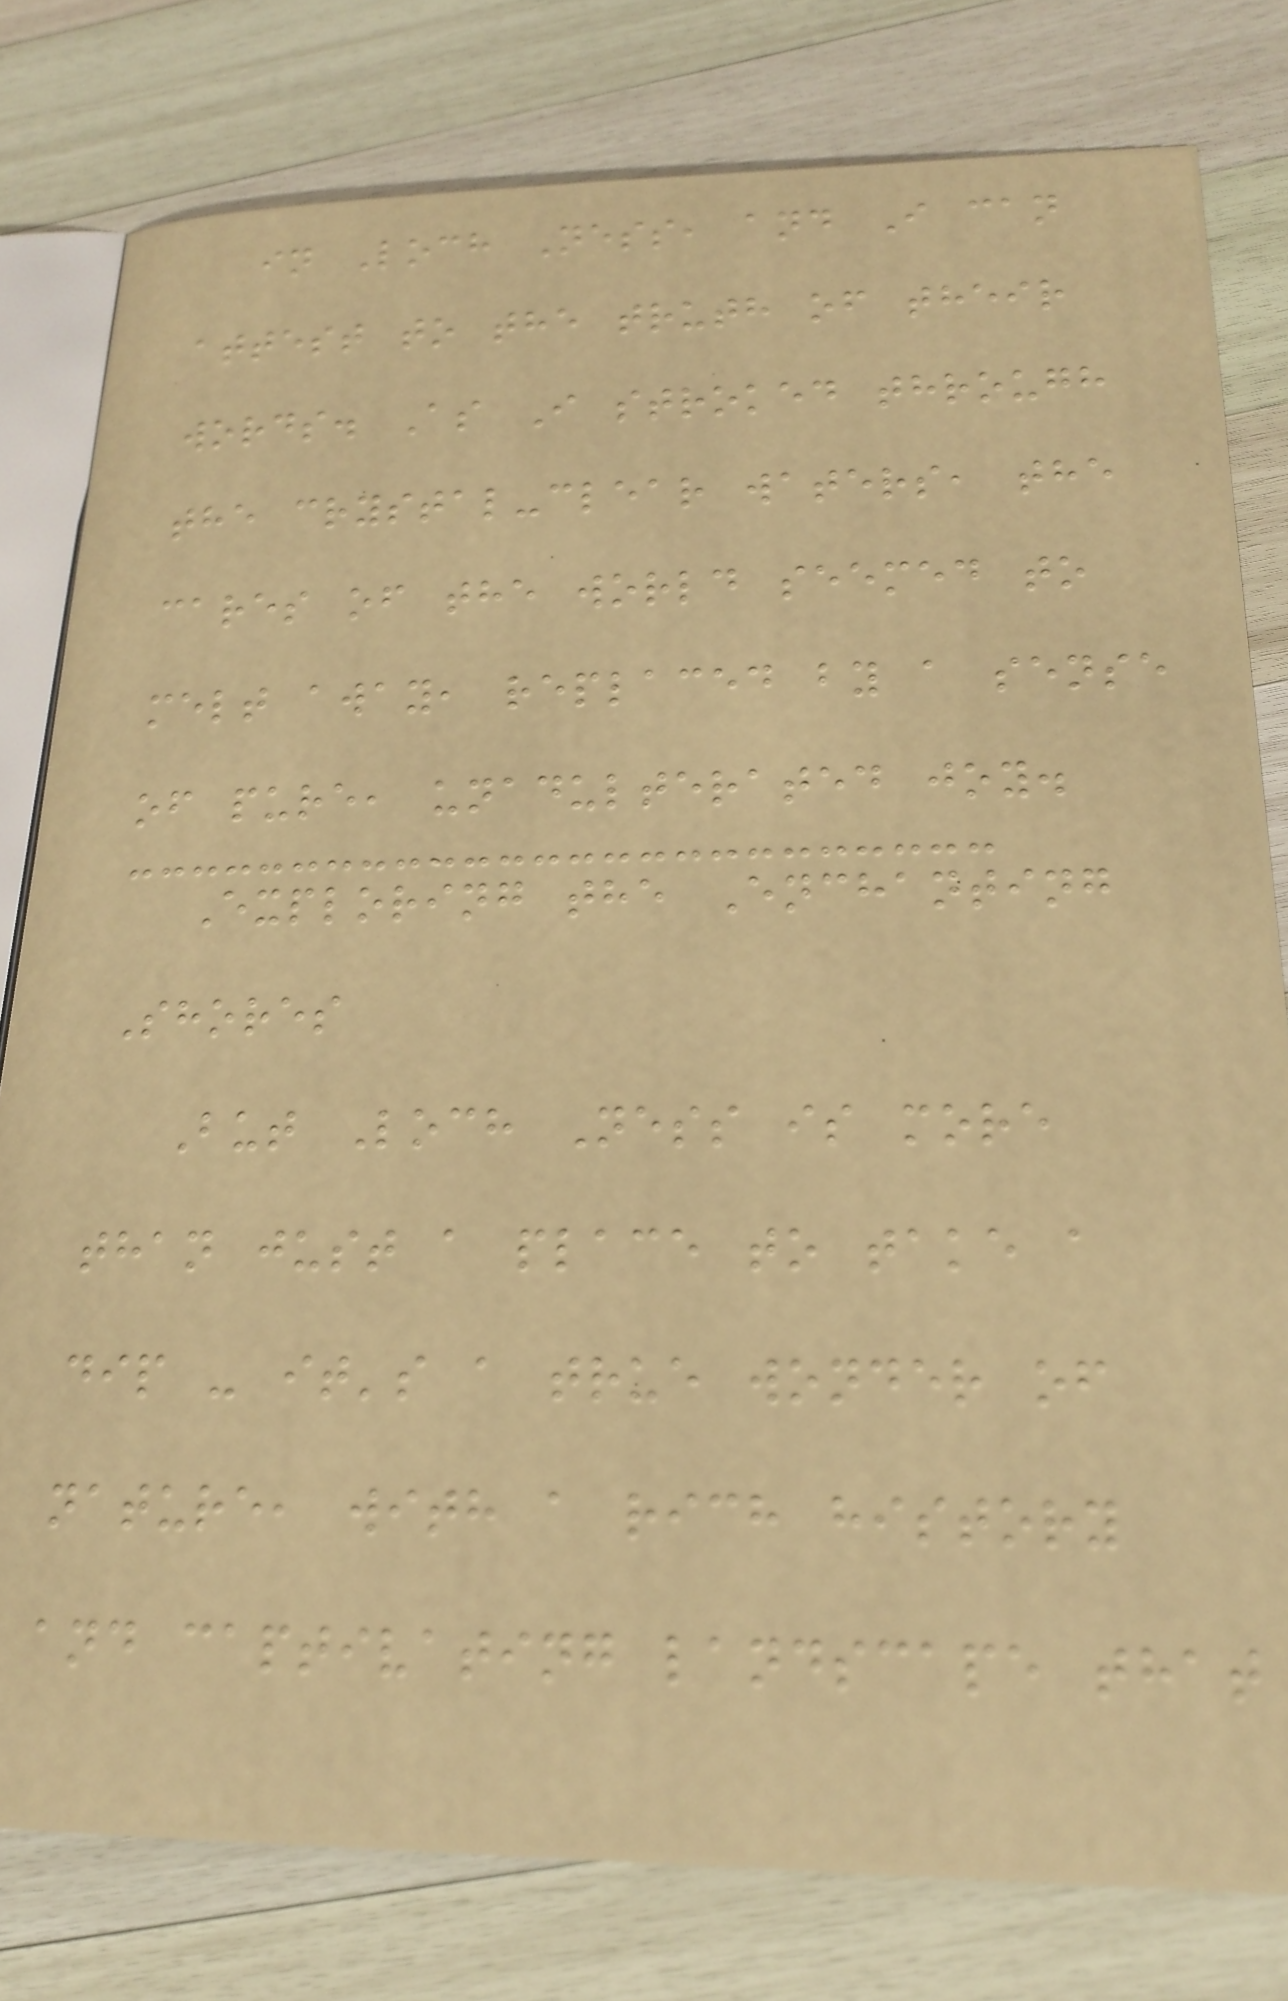in Loch Ness, and I can
attest to the truth of their
words. As I stroked through
the crystal-clear waters, the
cares of the world seemed to
melt away, replaced by a sense
of pure, unadulterated joy.
Exploring the Enchanting
Shores
But Loch Ness is more
than just a place to take a
dip - it's a true wonder of
nature, with a rich history
and captivating landscape that
